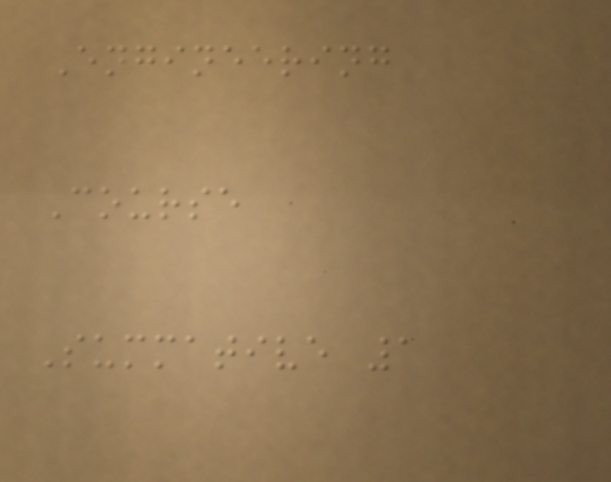Engineering
Course
Summative 1
